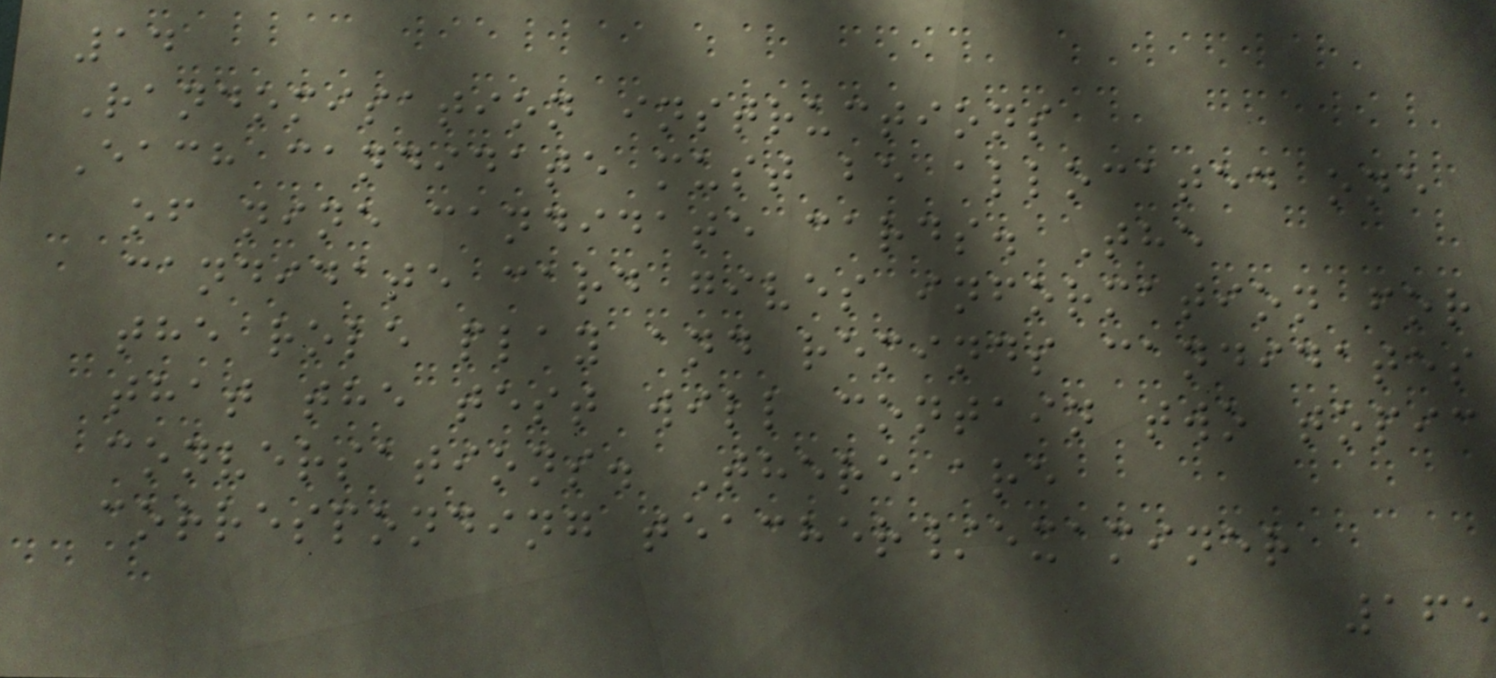14
Randomisation instructions
Each candidate must be allocated one
of nine candidate cards. The
candidate card gives information for
the role play and reminds candidates
that the test will contain two topic
conversations. There are
corresponding teacher/examiner
165
